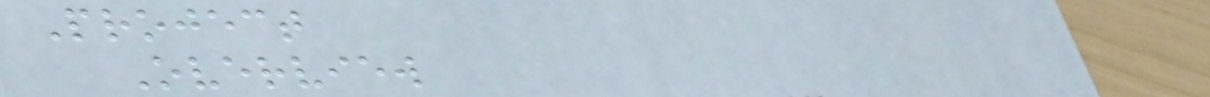Project
Overview
